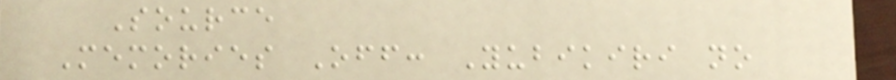Source
Memories Off: Yubikiri no
